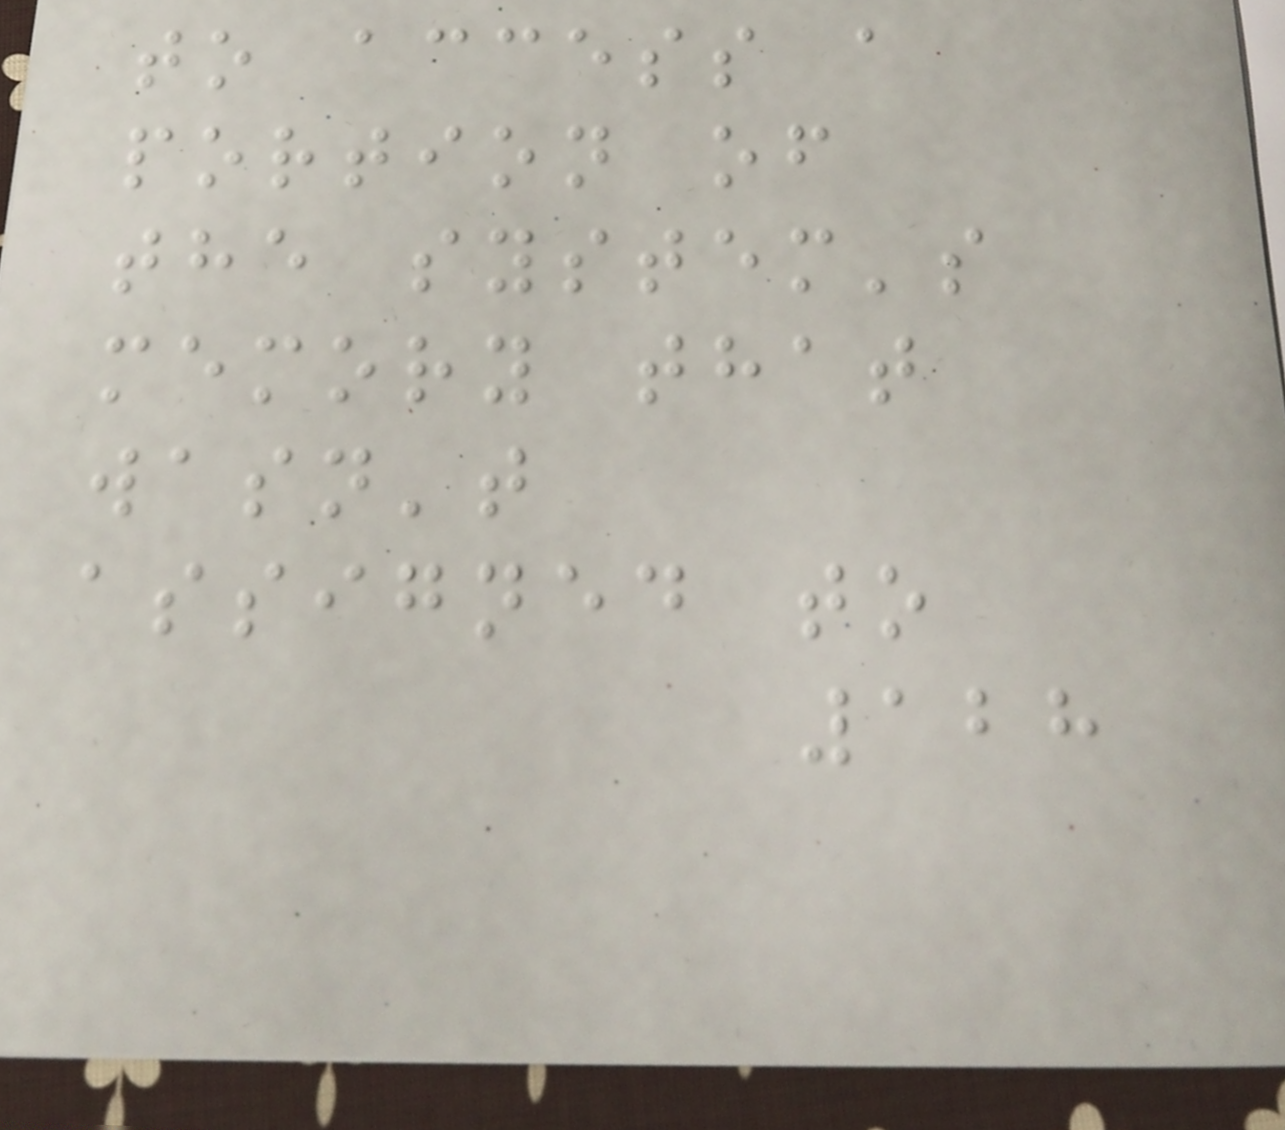to access a
portion of
the system's
memory that
wasn't
assigned to
128
